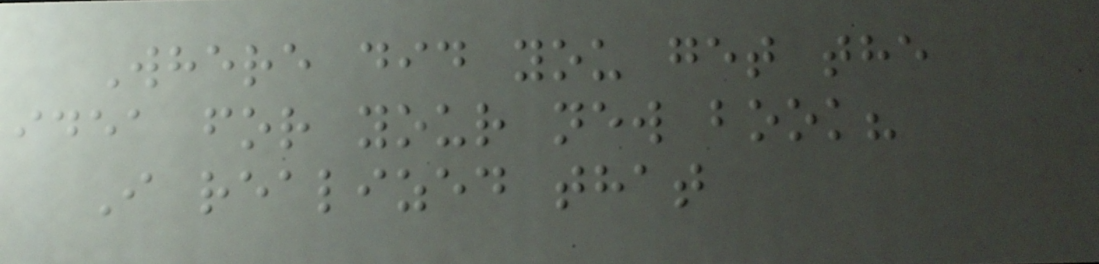Where did you get the
idea for your new book?
I realized that
